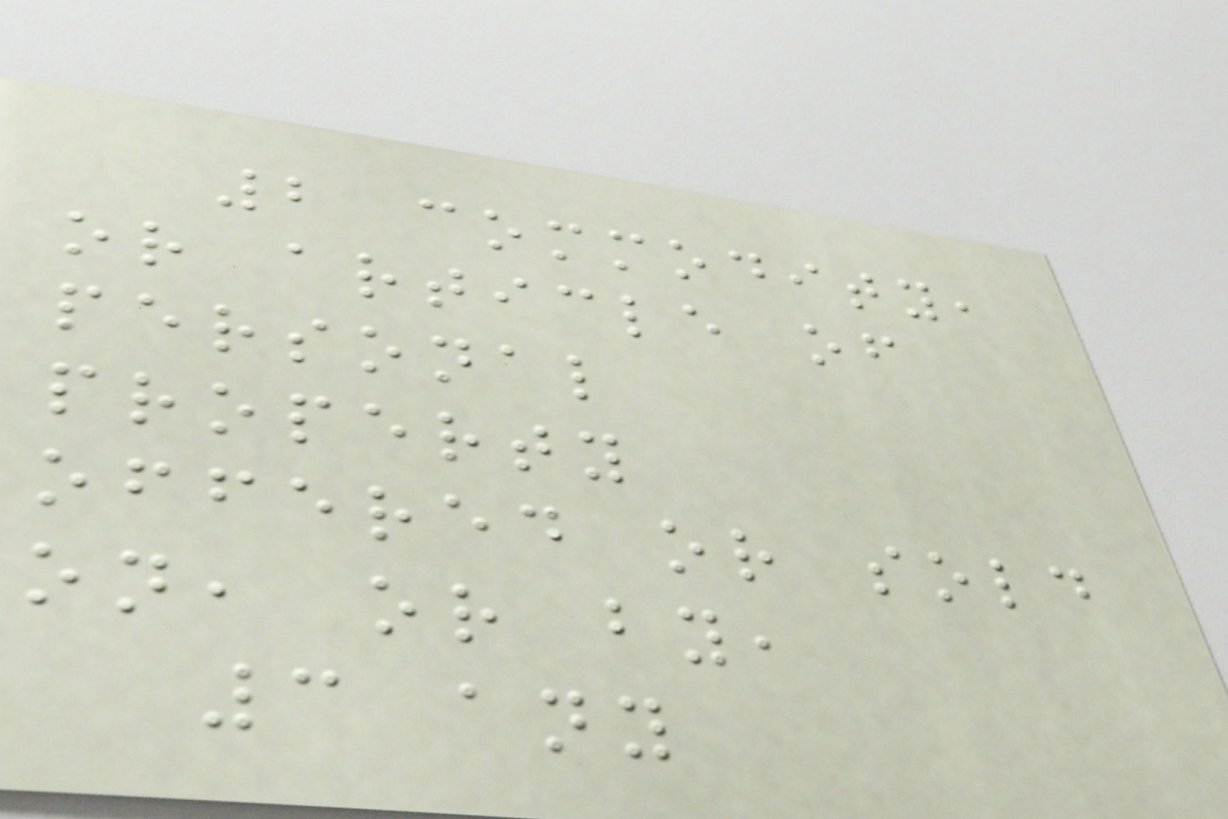2 commodity,
or article of
personal
property
offered or sold
on, or by,
3 any
